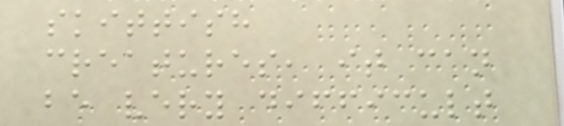skittish
creatures, it can
be very difficult
